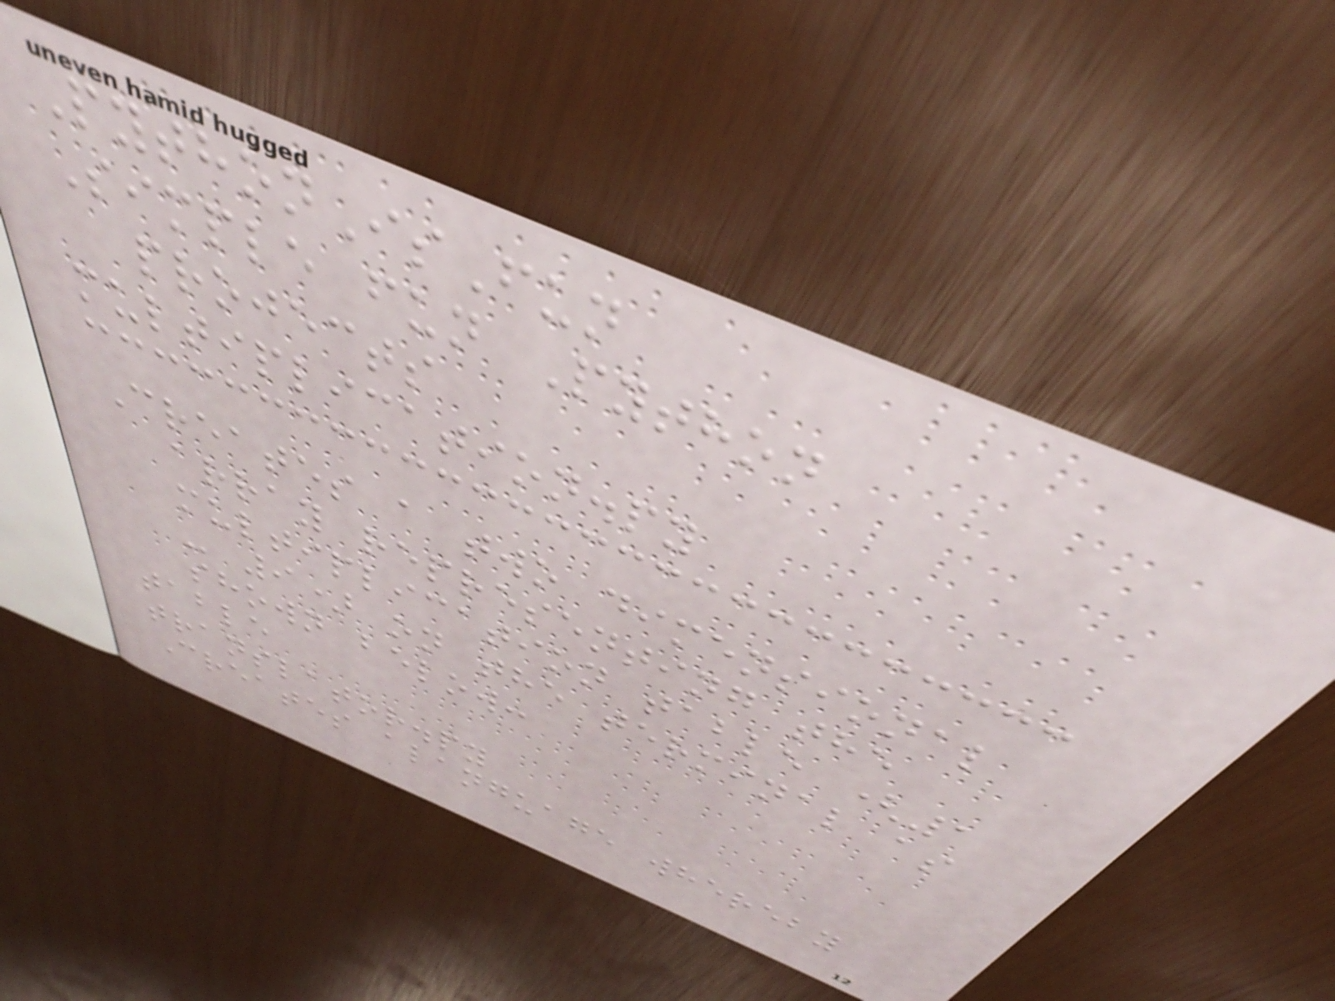PythonIsFun
Simple fun Python
projects
multiplication.py
Creates a two dimensional
array representing the
multiplication table (1
- 9) on the terminal as
shown below:
table
translator.py
Creates alanguage whereby
